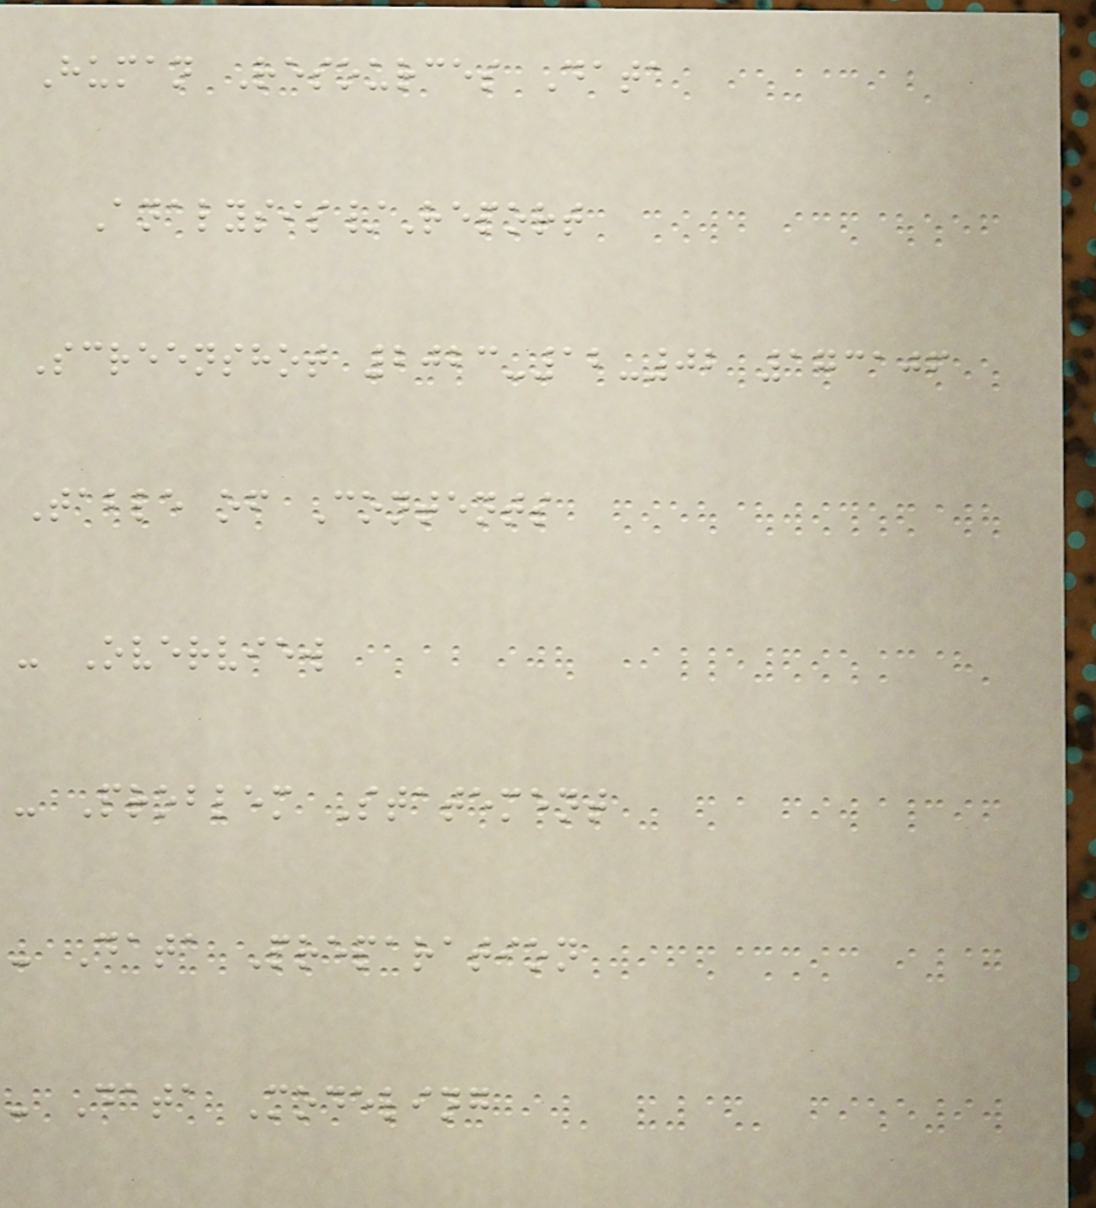Human Resources Data
Analysis/Report
Screenshot 2023-12-02 173106
Table of Contents
- Overview
- Problem Statement
- Data Preparation
- Data Modeling
